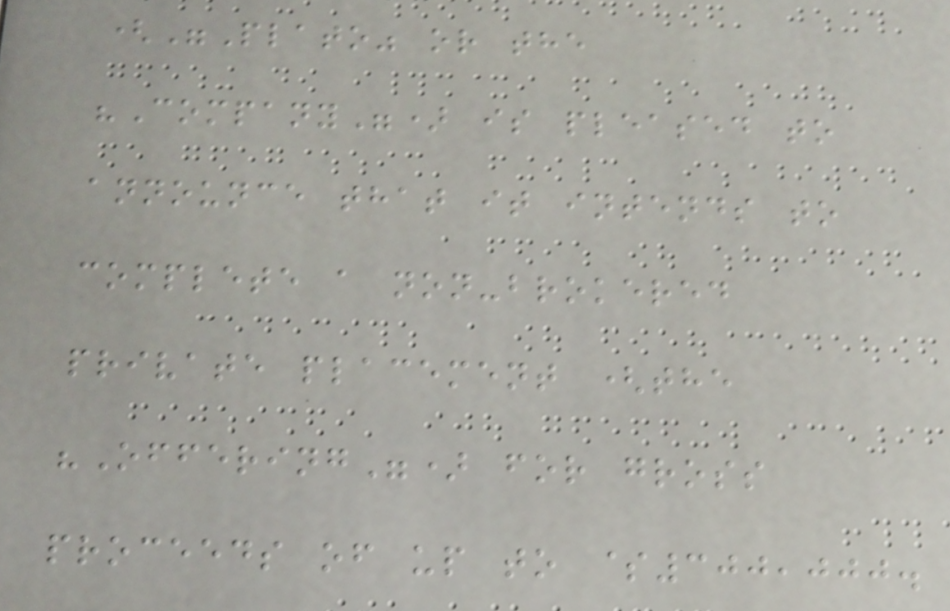("Plato" or the
"Company") is pleased to
announce that it intends to
complete a non-brokered
private placement (the
"Offering") for gross
proceeds of up to $300,000.
